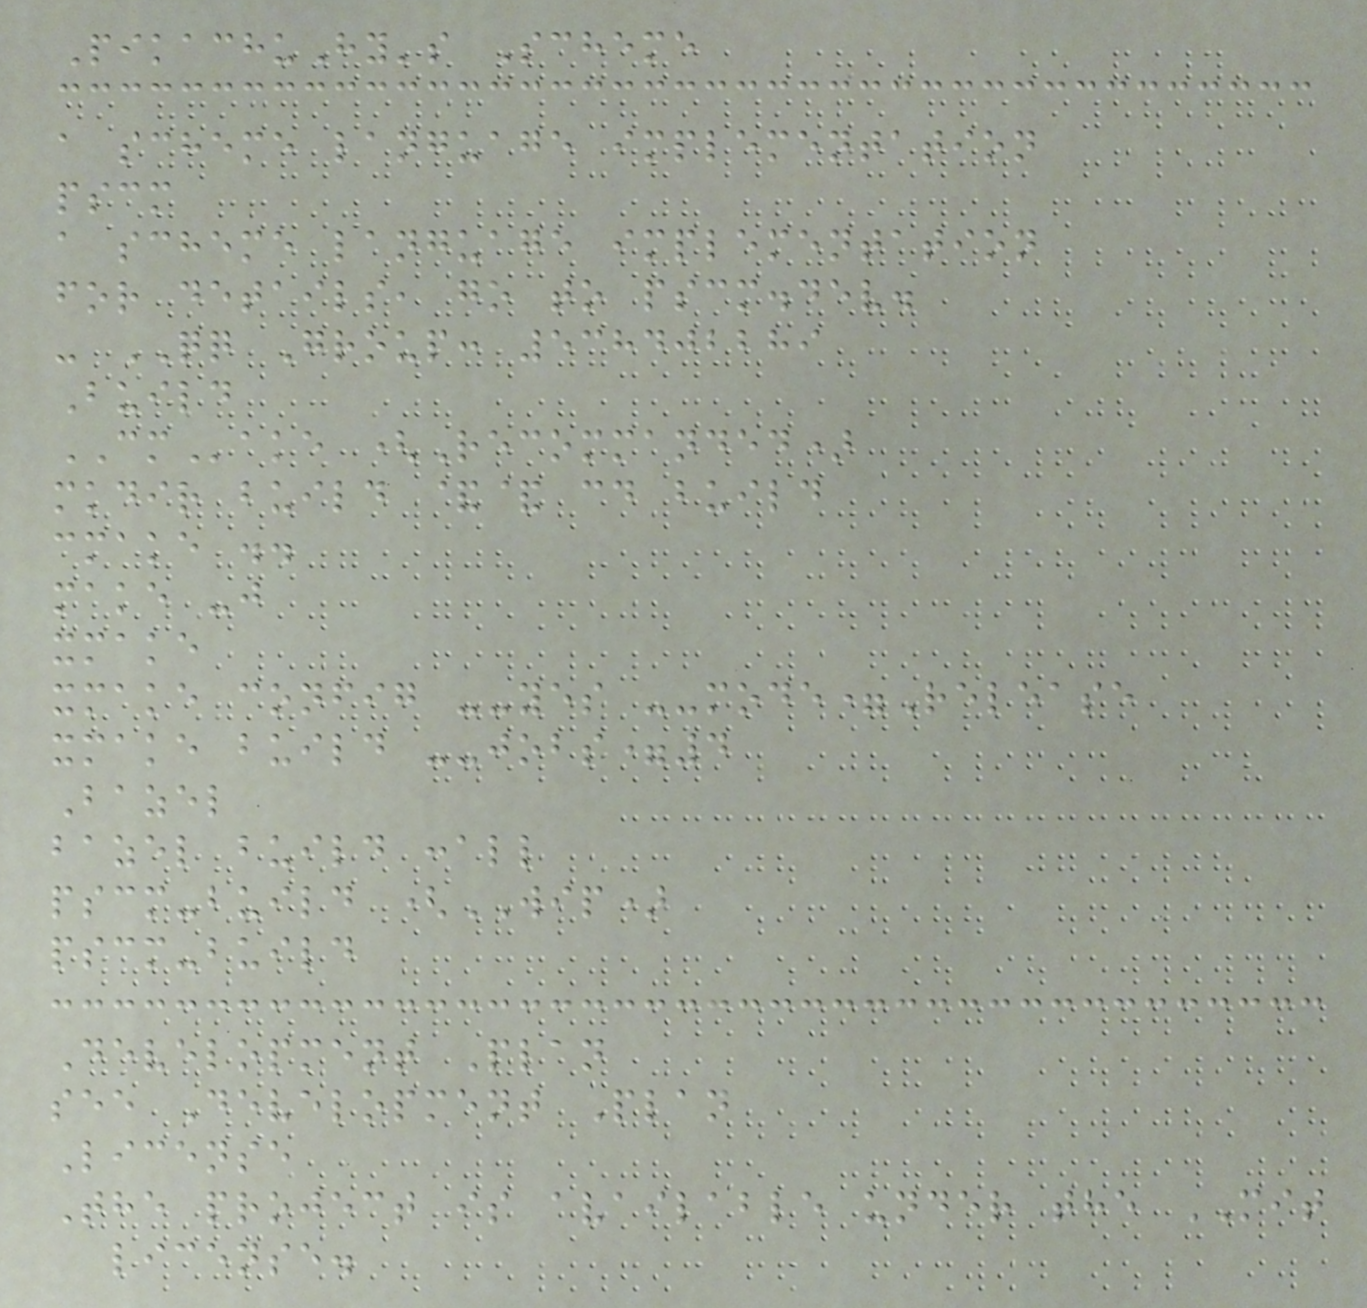PikachuHy's Scheme
a scheme language implementation
pscm
a scheme language implementation
for details, go to pscm.dev.
- QQ Group: 538402289
Build
CMake (Recommanded)
mkdir build && cd build
cmake ..
make -j
xmake
xmake config --yes --mode=Release
xmake build --jobs=4
Bazel
bazel build :all
pscm-build (WIP)
pscm-build
Development Plan
see Development Plan
License
The project is available under the MIT
license.
